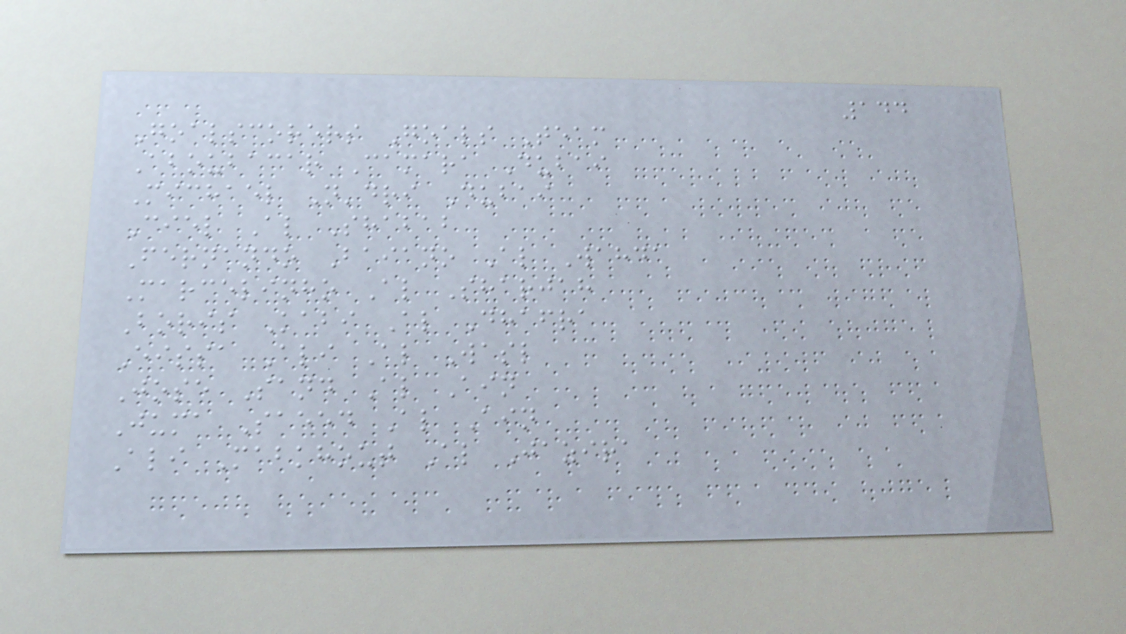144
Goalscorers Goals Team
Aboubacar Camara Dubai
Michael N'dri Dubai
Ciel Al Shabab
Fernando Baiano Al Wahda
Marcelinho Al Sharjah
Boris Kabi Al Dhafra
Eissa Ali Al Wasl
Jose Sand Al Ain
Juma Saeed Al Ain
Ali Mabkhout Al Jazira
